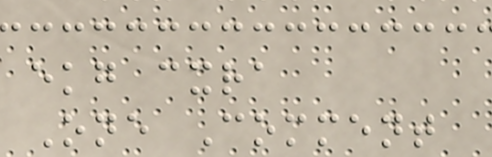ekg cxra
One Comment
